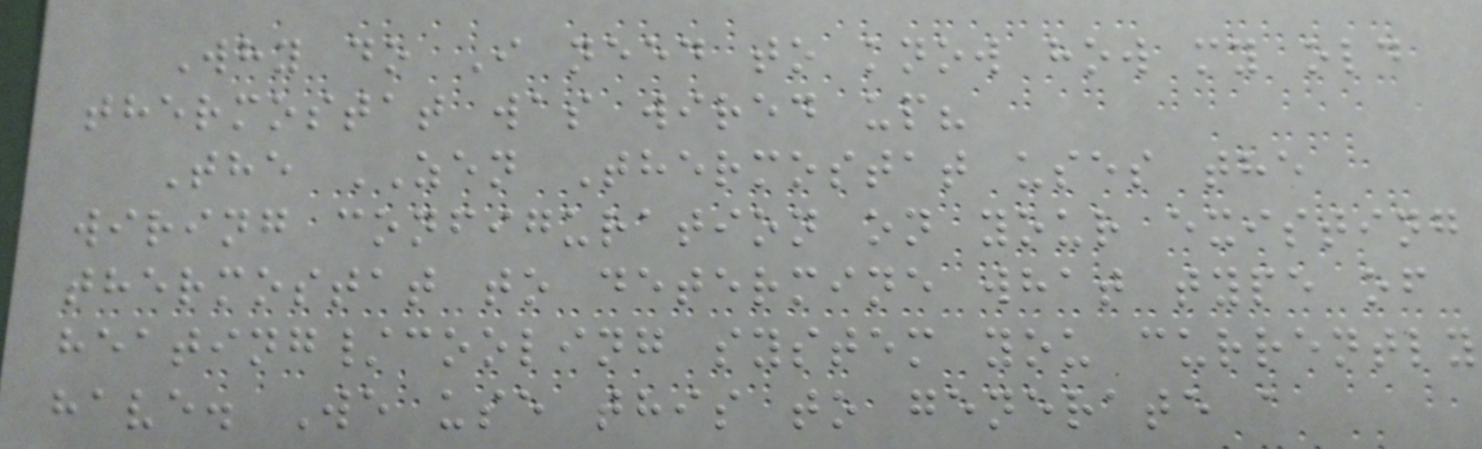Why do I need to know how my old
thermostat was wired up?
The ZEN Thermostat uses the
wiring configuration on your existing
thermostat to determine what type of
heating/cooling system you currently
have. We use this to generate a
